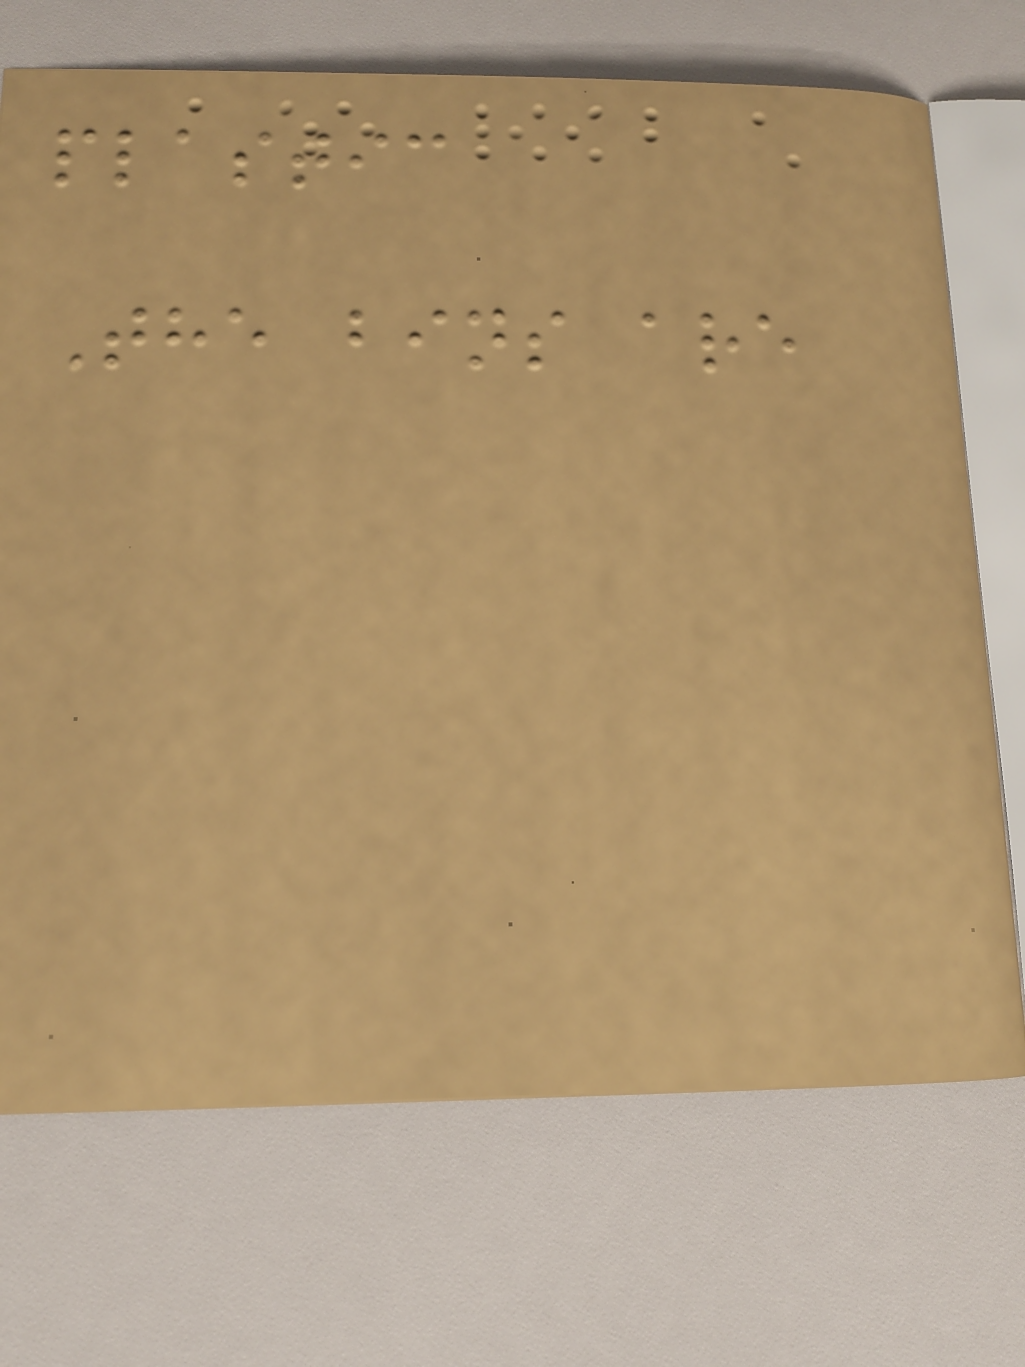plastic
The bins are
